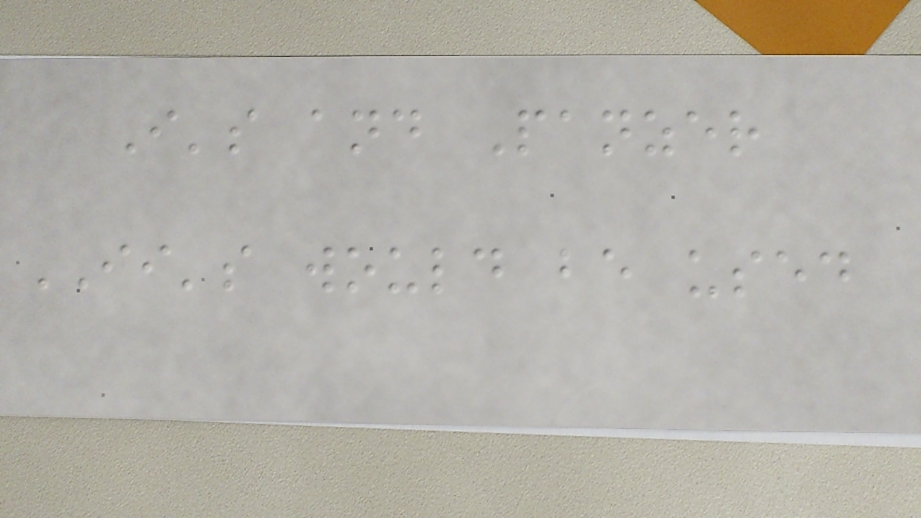I's and Panzer
II's would be used
